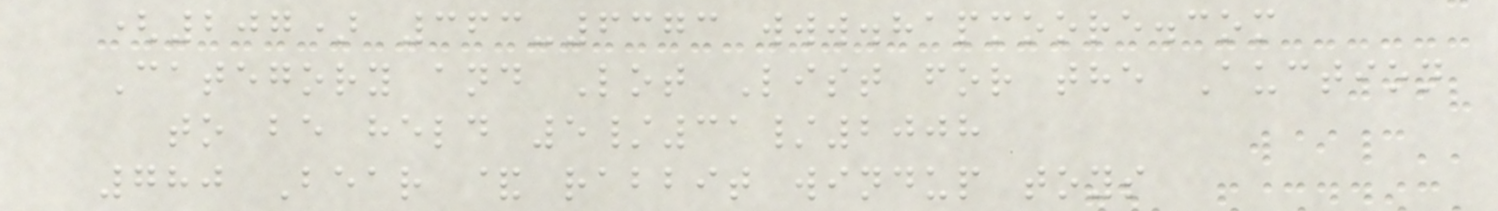(207) 363-6373 www.hapmoore.com
Category and Lot List for the Auction
to be held 5/31/2008
780 Bear & rabbit windup toys
